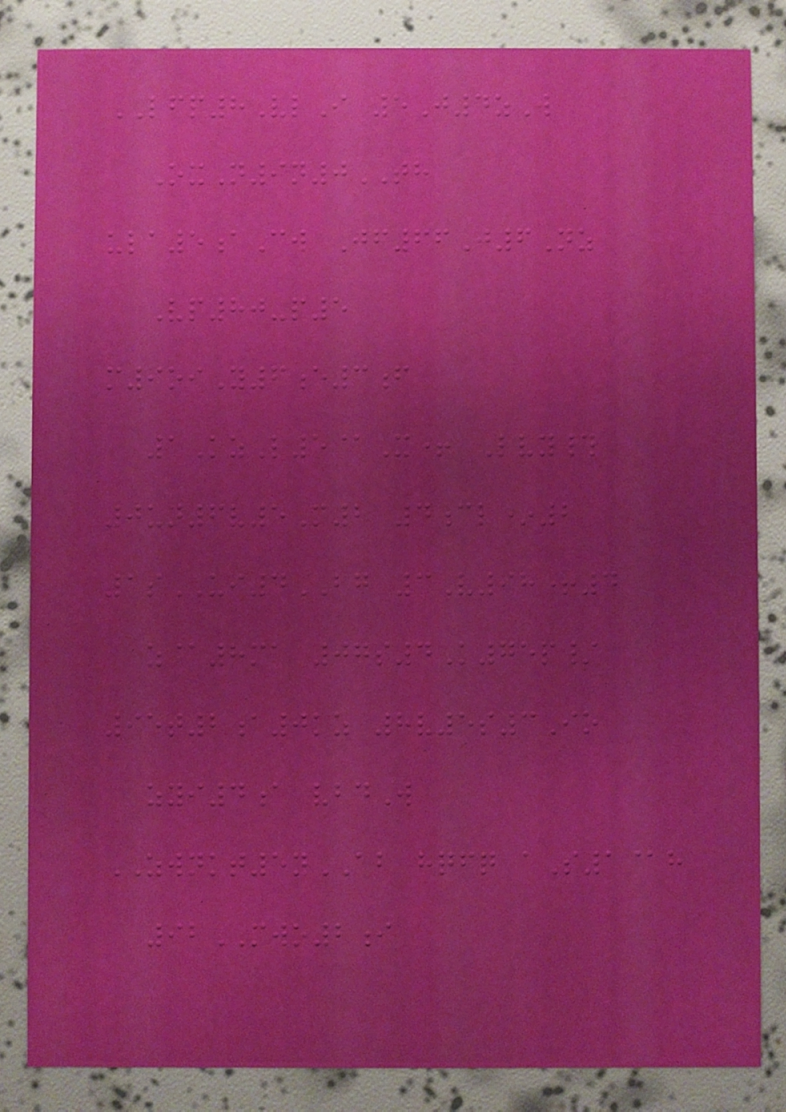LFP8VlI 5J4zW
OxN9n0TH
ula5aCw Jf66J6Nz
Vp80-p5
m9oiY6e3f
1KzL5@X+ Lvy#
0un6v5M2 4cl*2
1sUI4BG 3V98+4
z@8ma 07s4K75p/
95t2a0kz 8v5s3Io
zyi4a vbdW
ZWNKT5yAB hqfq aS1@h
92MWO2i
